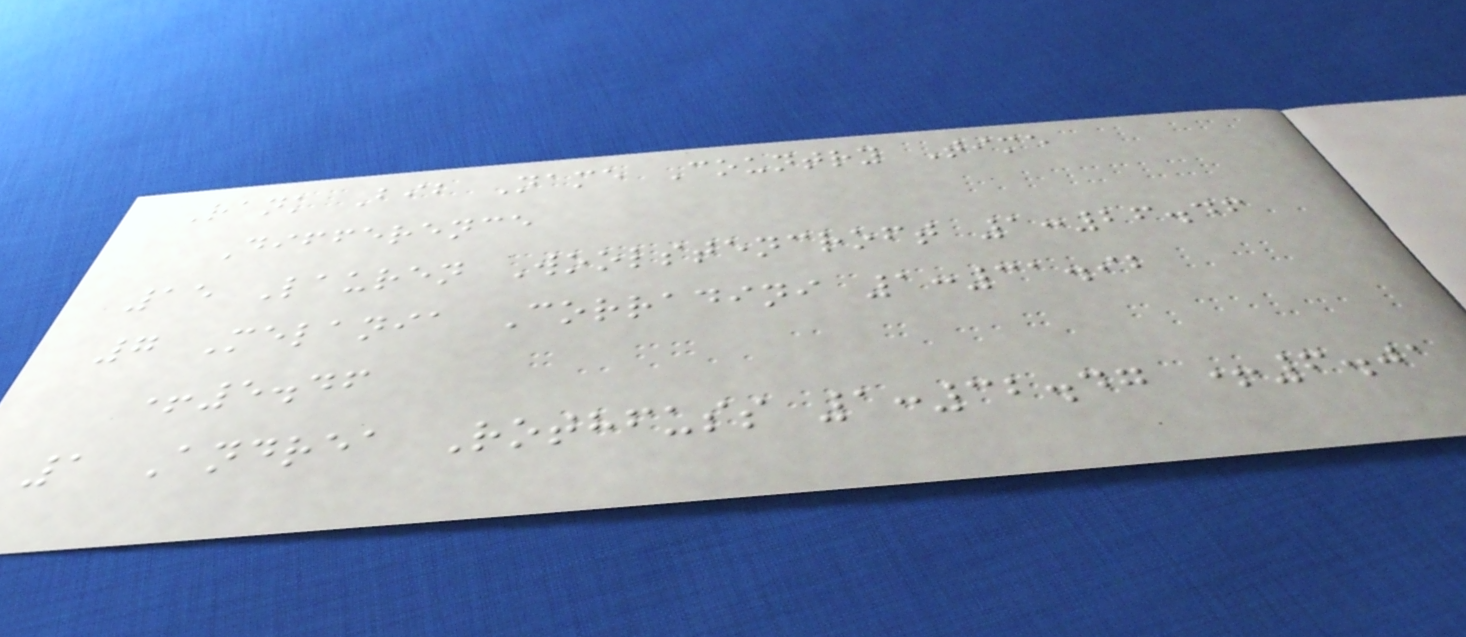Rank Bib Name Country Time
Difference
15 Lauren Woolstencroft 1:26.46
7 Melania Corradini 1:31.92
+5.46
1 Andrea Rothfuss 1:32.47 +6.01
